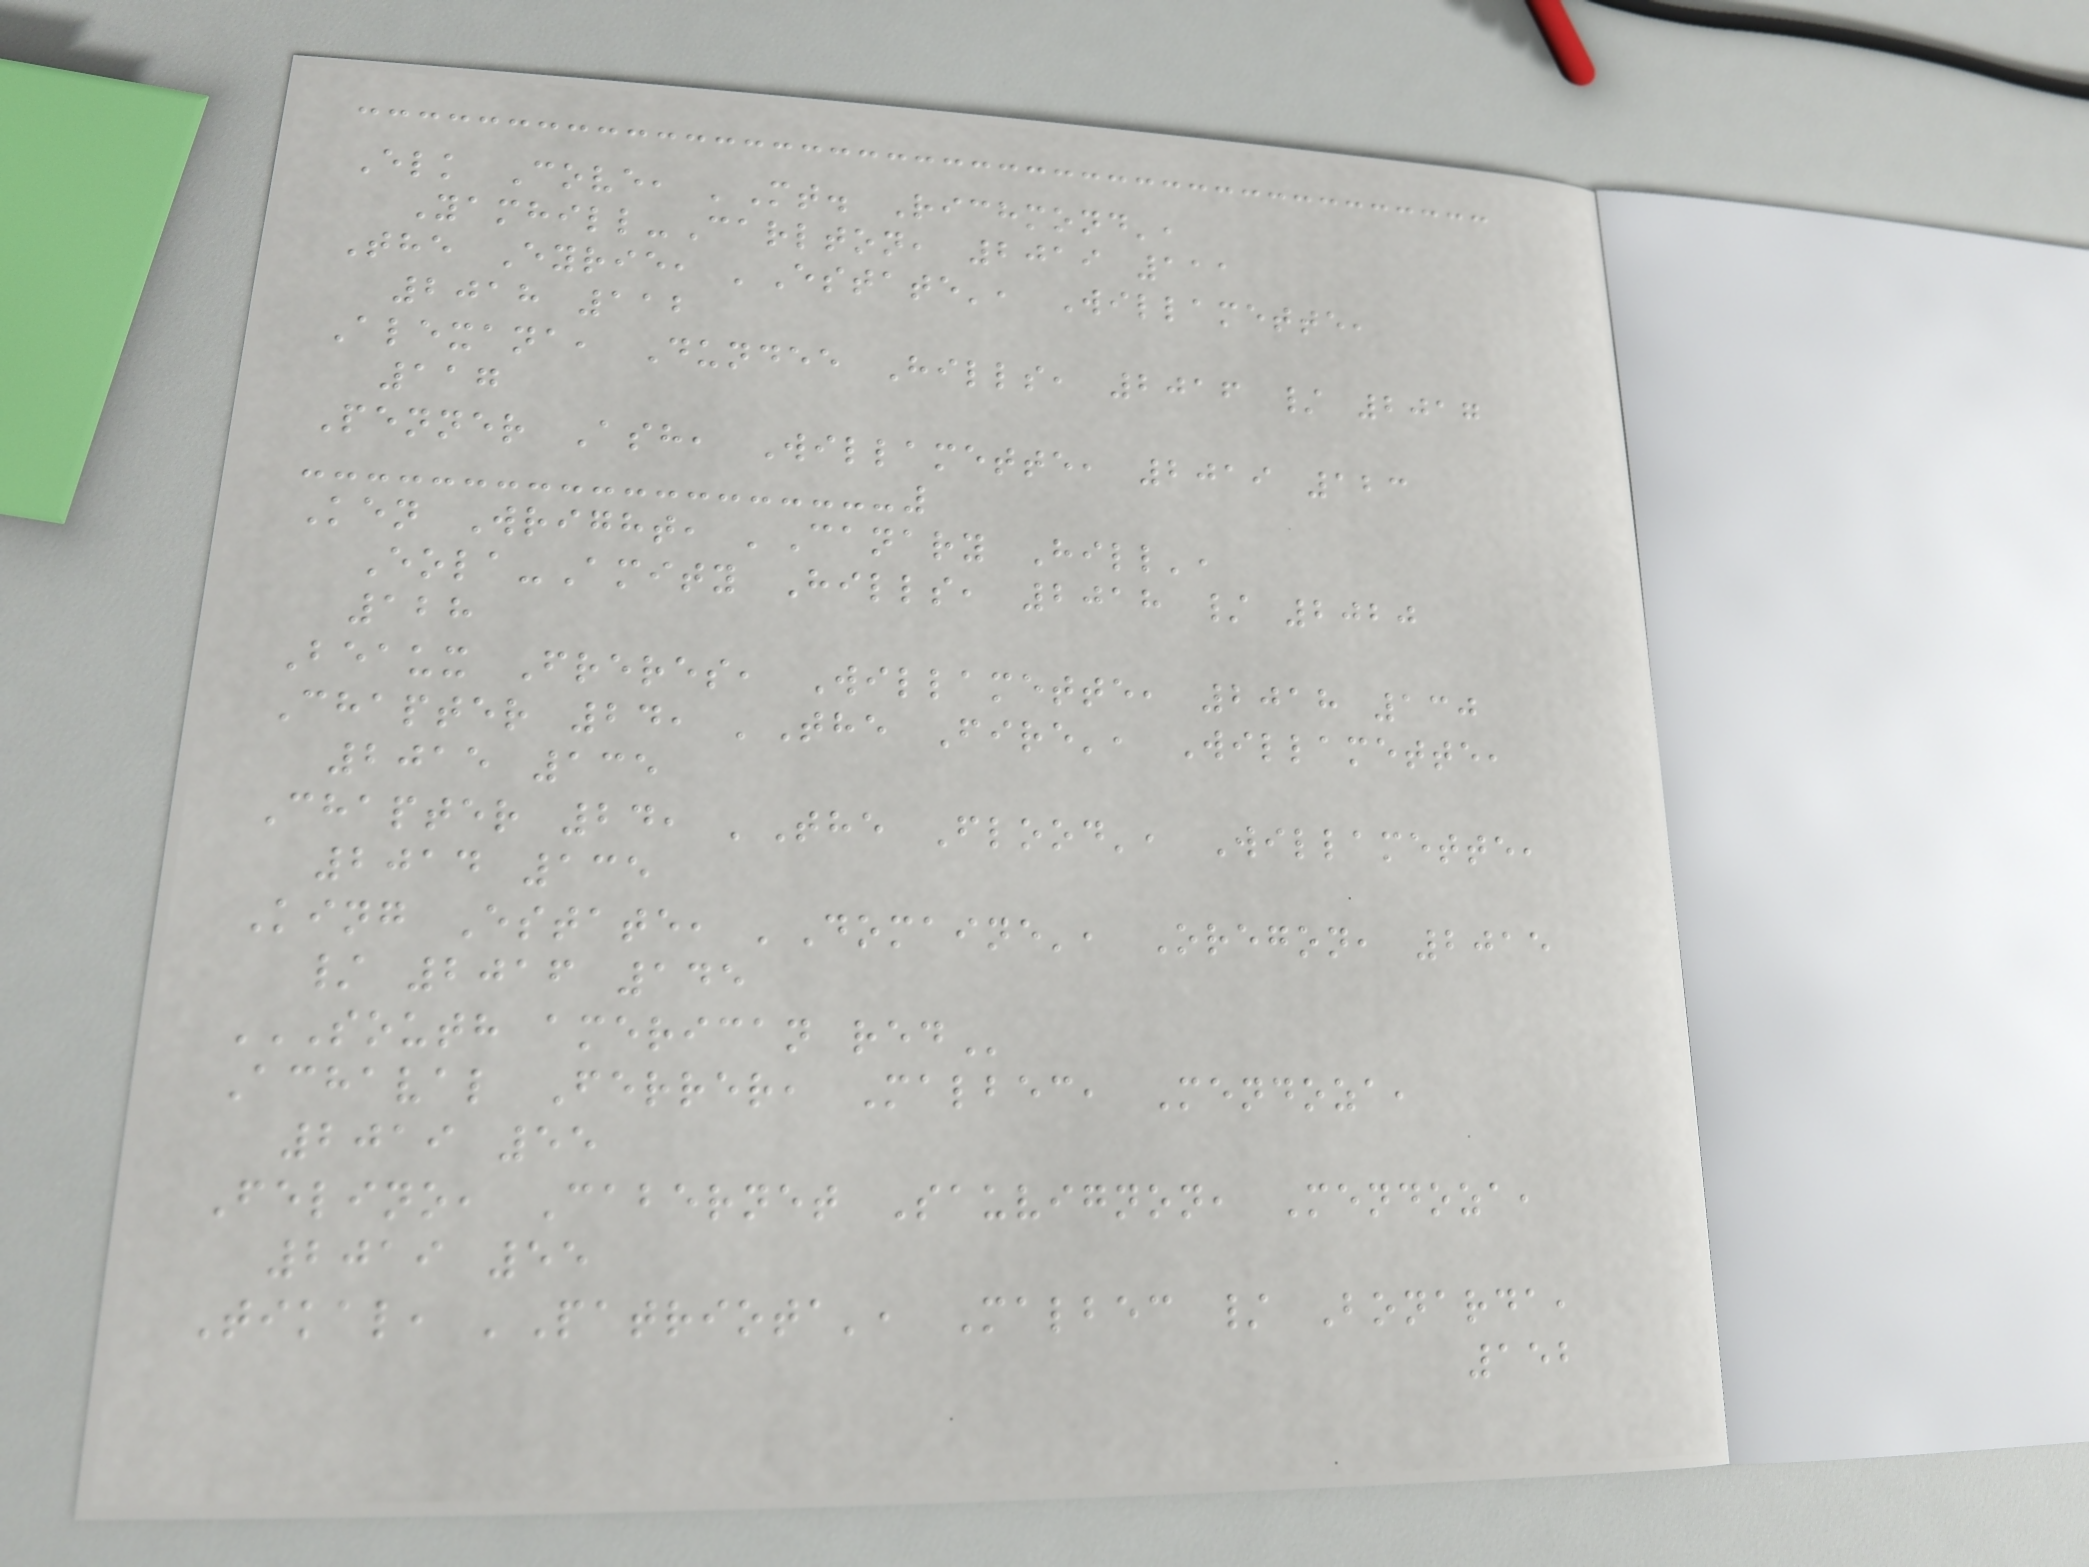Elk Cove, 'Mt. Richmond',
Yamhill-Carlton, 2019 111
The Eyrie, 'Estate', Willamette,
2018 112
Alexana, Dundee Hills, 2016 / 2017
117
Penner Ash, Willamette, 2019 123
Ken Wright, 'Canary Hill',
Eola-Amity Hills, 2018 / 2020
128
Beaux Freres, Willamette, 2018 130
Chapter 24, 'The Fire', Willamette,
2015 135
Chapter 24, 'The Flood', Willamette,
2014 135
King Estate, 'Domaine', Oregon, 2015
/ 2016 145
SOUTH AMERICAN RED
Achaval Ferrer, Malbec, Mendoza,
2019 55
Felino, Cabernet Sauvignon, Mendoza,
2019 55
Tikal, 'Patriota', Malbec / Bonarda,
152
